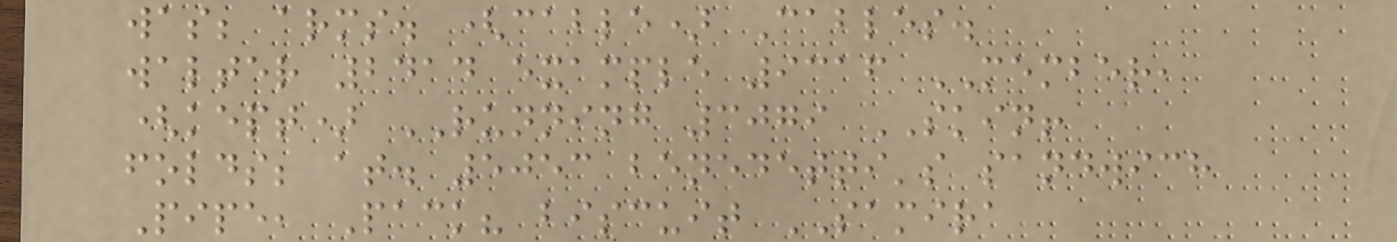was; arms. (cable) Cables.
walter 2414 example 9316 MEMBER,
(kept) RUNNING 3079 SKIN!
folds; at. 5053 benedetti's sandwich
Pipe, Pack? biscuit SAMIRA
